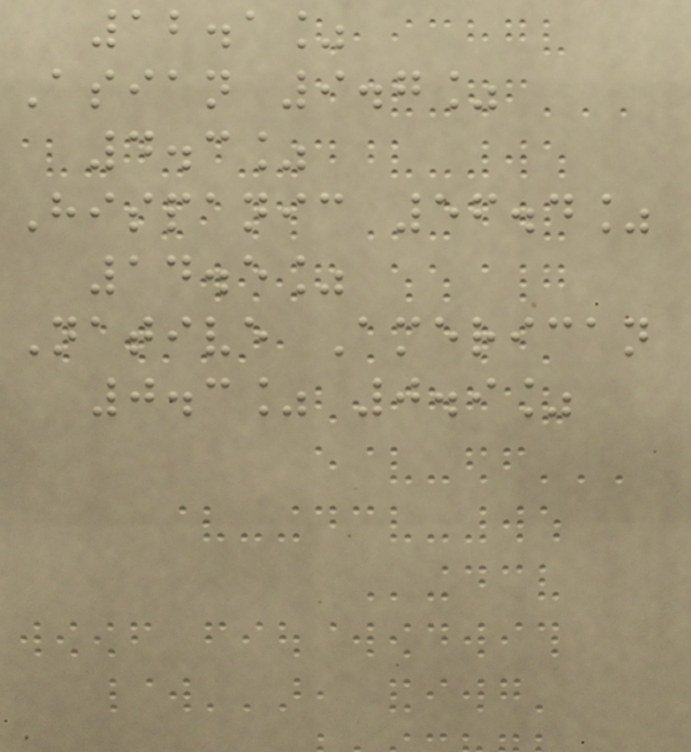12.1%
Asian 9.7%
4.3%
Hispanic 56.4%
14.5%
Native American
0.3% 0.9%
